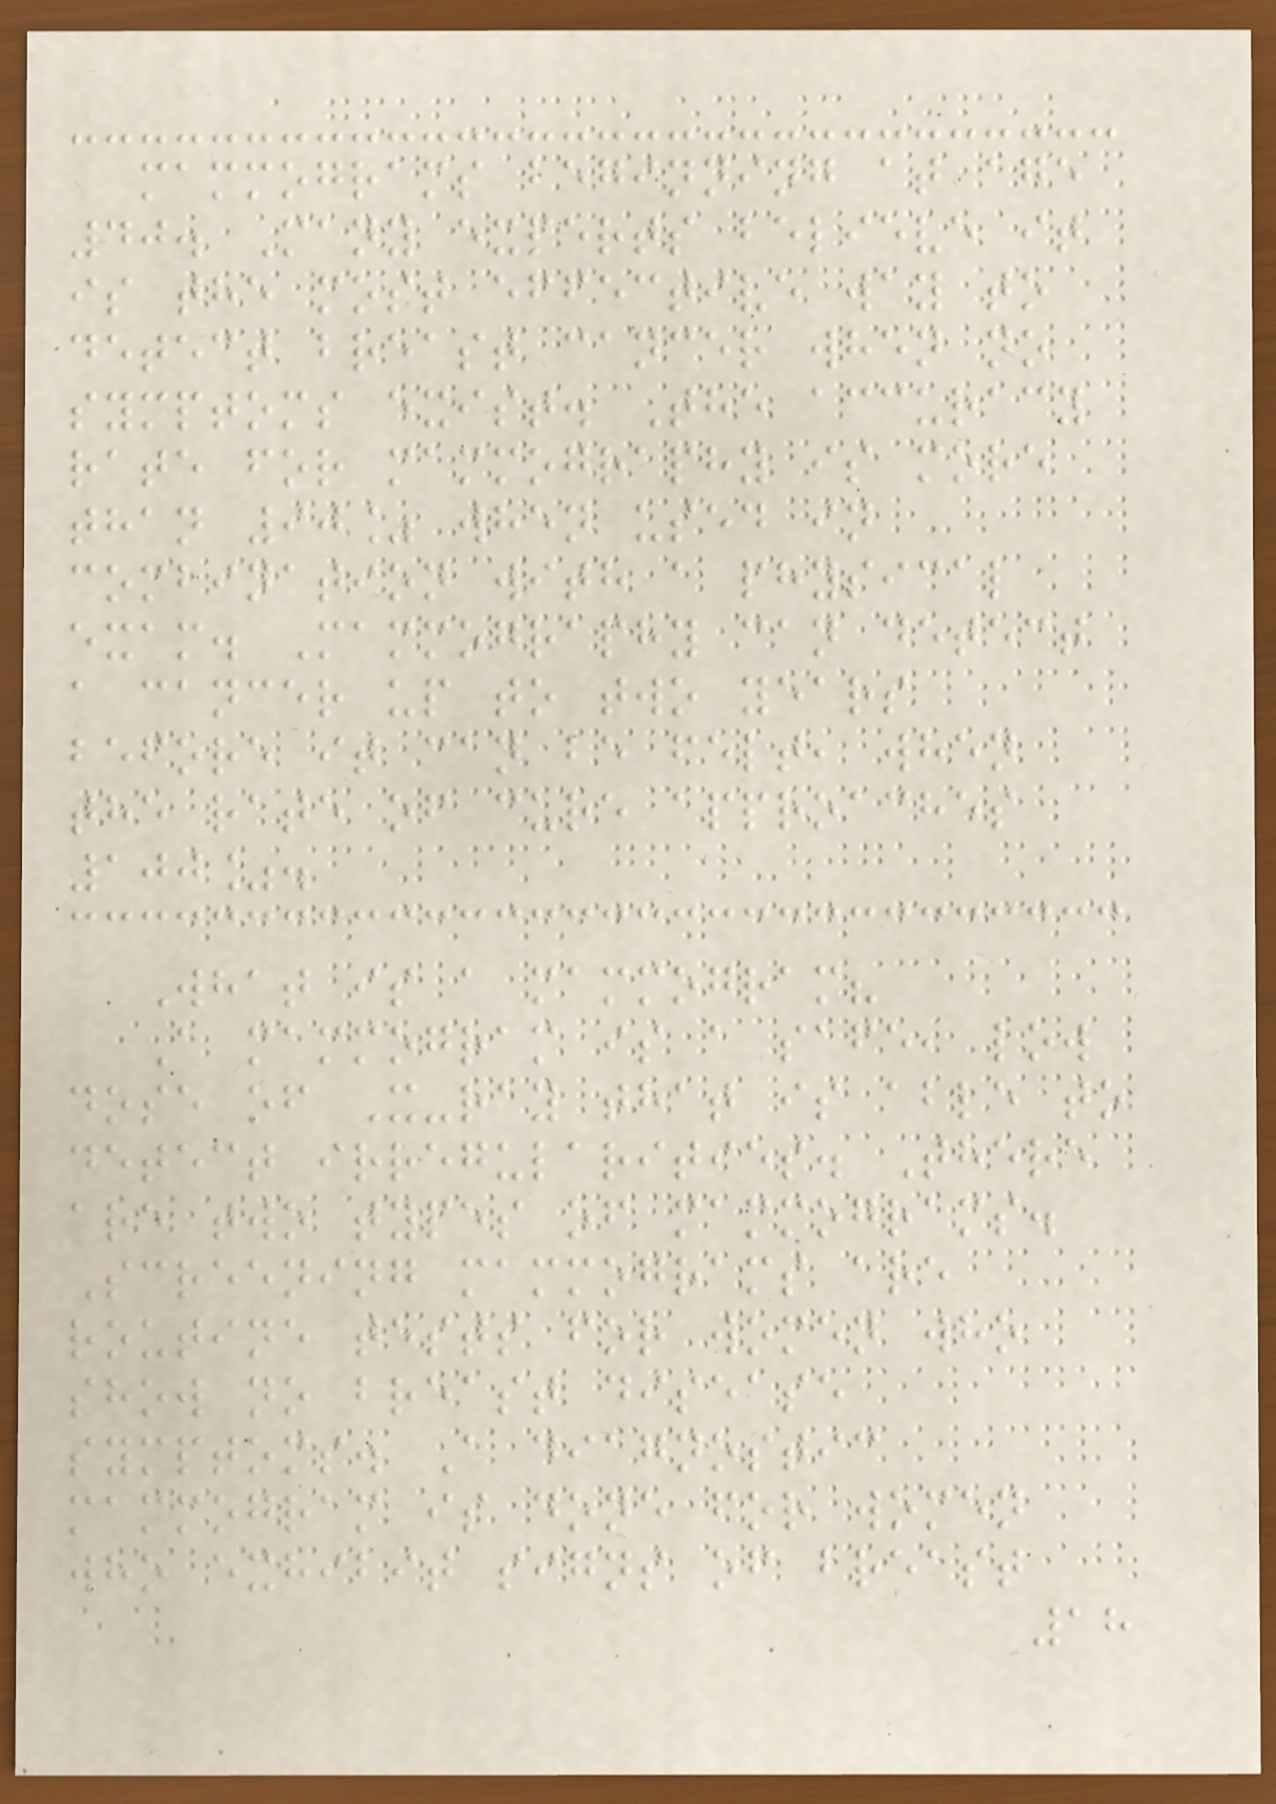mammograms beginning at age
40. Many experts believe it
is the most effective way to
detect breast cancer when no
symptoms exist. The accuracy
rate for mammography is more
than 90% when used in
combination with a physical
exam. Mammography can detect
a cancer up to two years
before it can be felt, when
the rate of cure approaches
100%.
What is a mammogram?
A mammogram is a safe, low
dose of X-ray that is able to
detect irregularities. There
are two types of mammograms.
Screening mammograms are
routine tests for women who
show no breast disease
symptoms. A diagnostic
mammogram is done for women
who exhibit signs of breast
18
